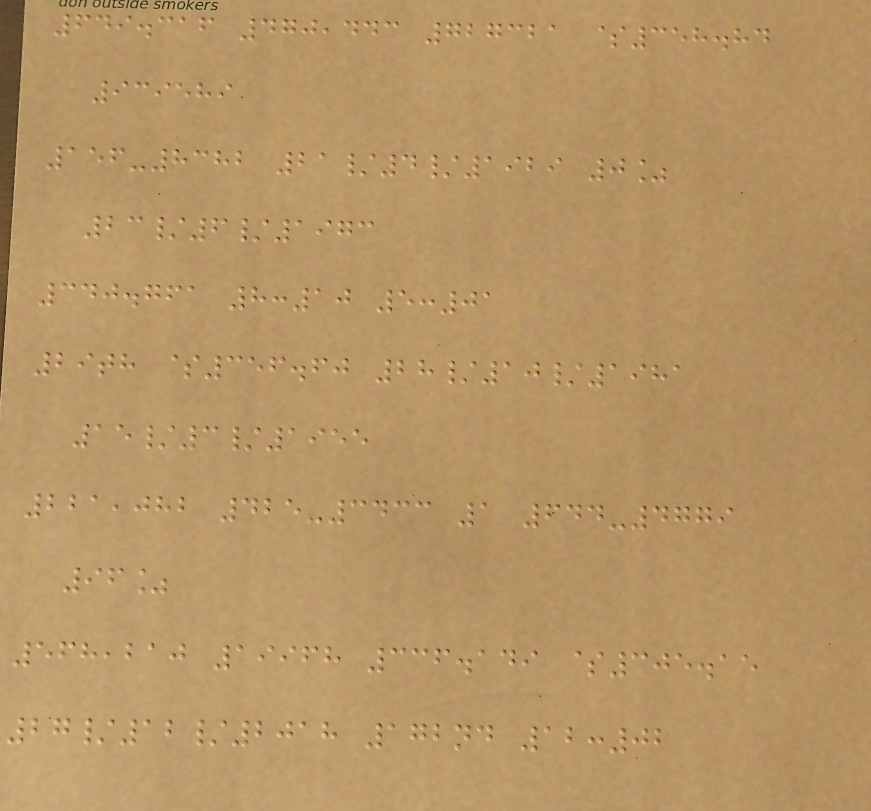649.316 470,443 727321 $358.84
939589
156-8382 21/4/1929 0%
23/6/1973
340.761 8:10 5:01
29th $356.60 28/10/1981
15/3/1955
221,082 425-3433 1 644-4779
96%
568,210 19968 336.149 $305.15
27/12/2018 172nd 12:02
